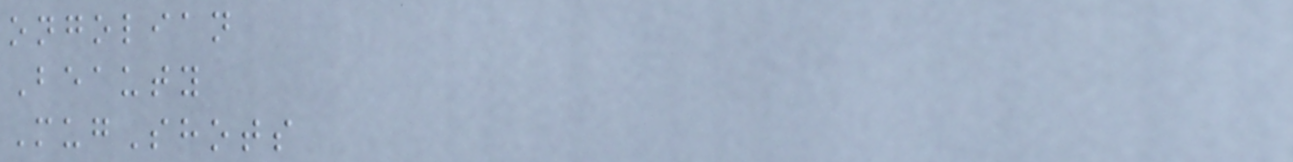ongolian
Beauty
MugShots
